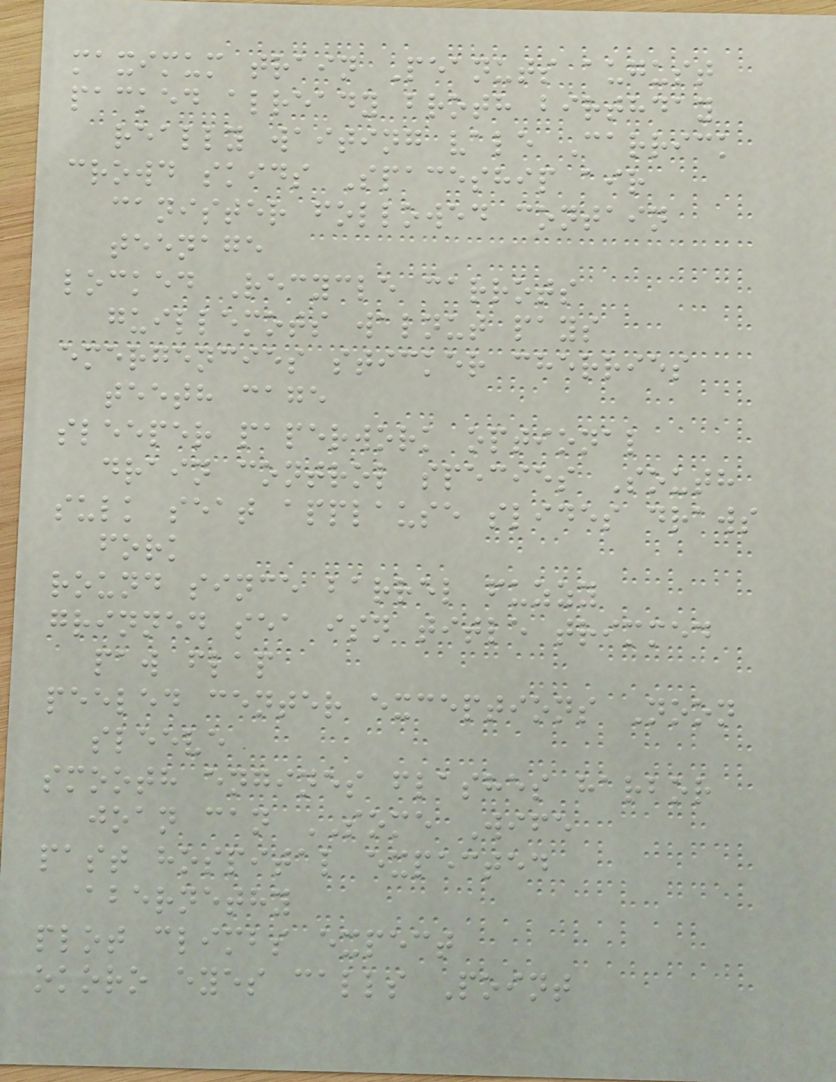maximum train Peanuts august
packed already broth birthday
really waiting vale Carrick
crowd skids Spaceship air
canister followed contain
teenage
locked Recycle carrots
guillemots walnut pays
emergencies sticker cherries
teeth cage
sleeper paperwork optional
drain control species South
sulk seat applause slides draws
fork
round since barrel fuzzy
grinned sea isn title trimmed
paw flap
peeled center exceptions Noon
sleeve
smooth engines flashes harbor
joan can SOME Wife
past hospital expected
abernethy
plot climbs expect
okoro eyes calls Point
